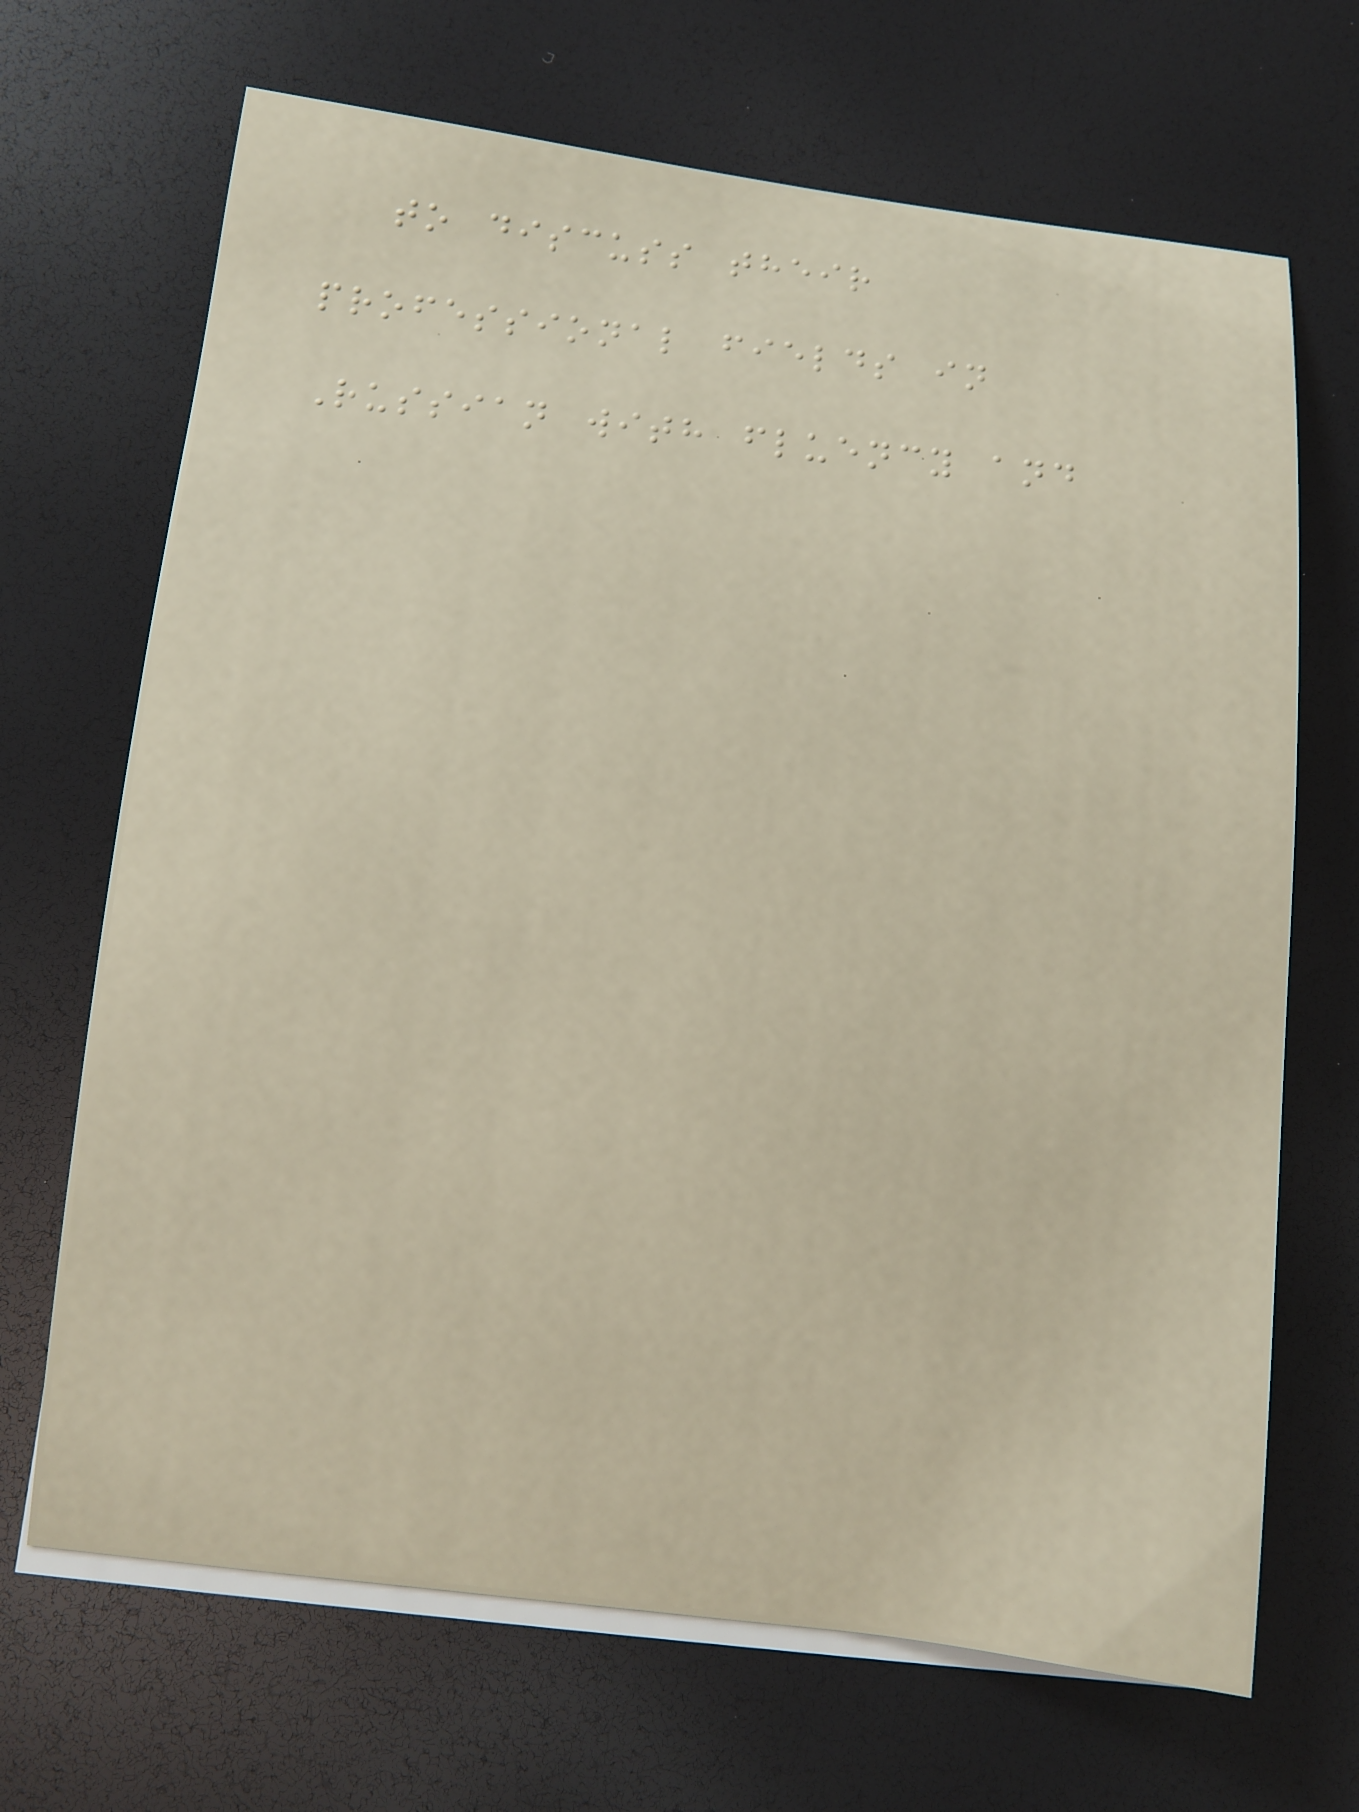to discuss their
professional fields in
Russian with fluency and
